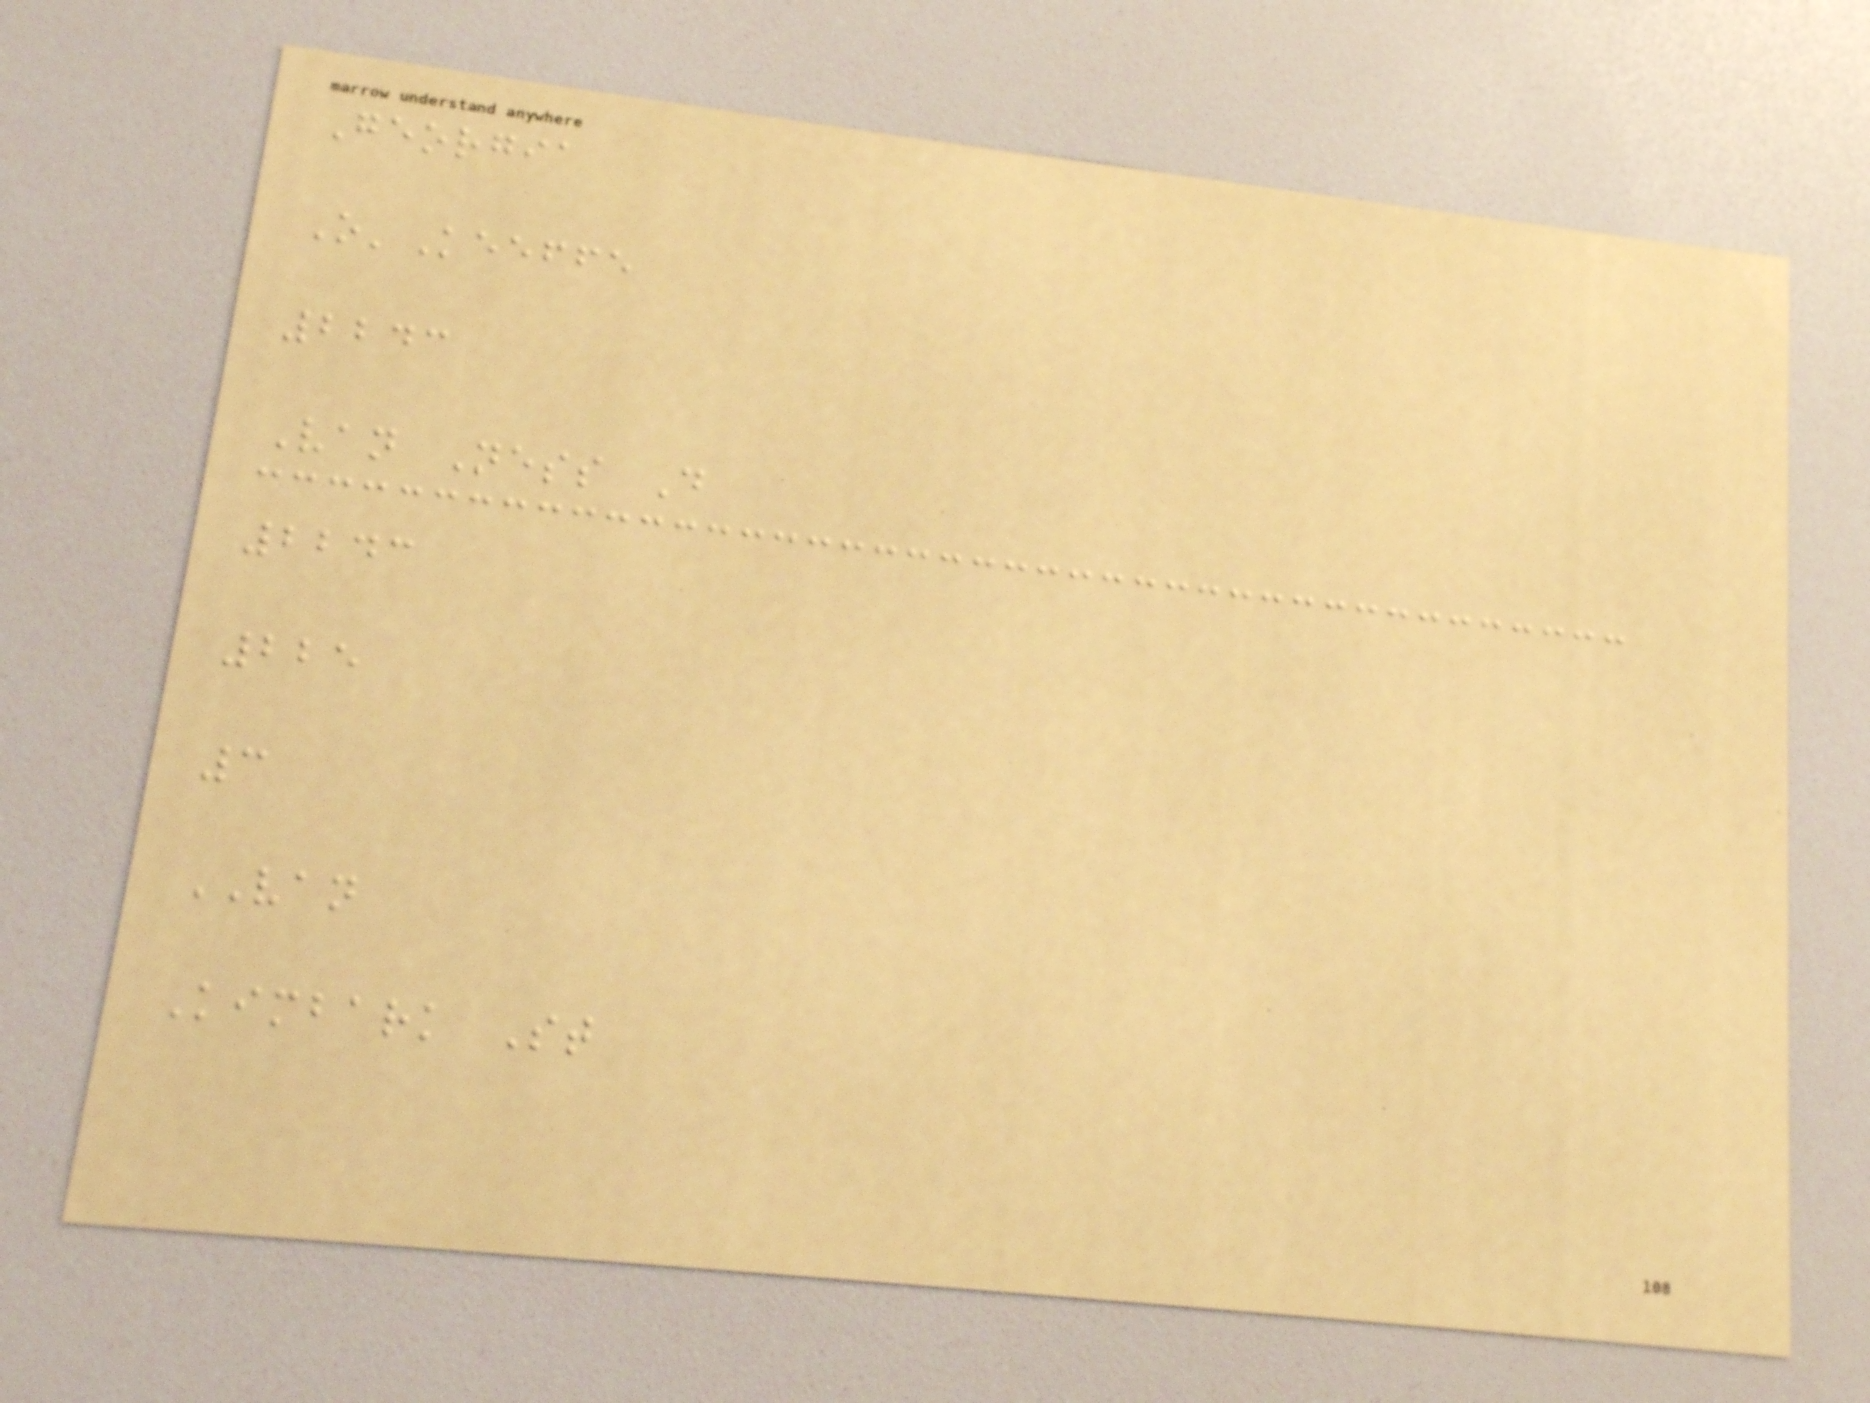Georgia
O'Keeffe
2243
Van Ness D
2243
225
3
VAN
Kimbark St
